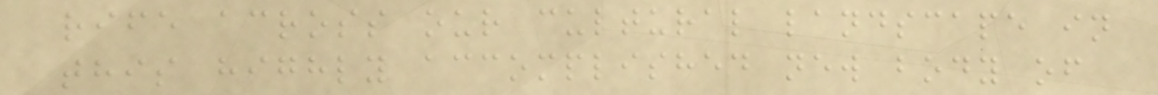rife across our cultural landscape in
this highly accomplished new body of
